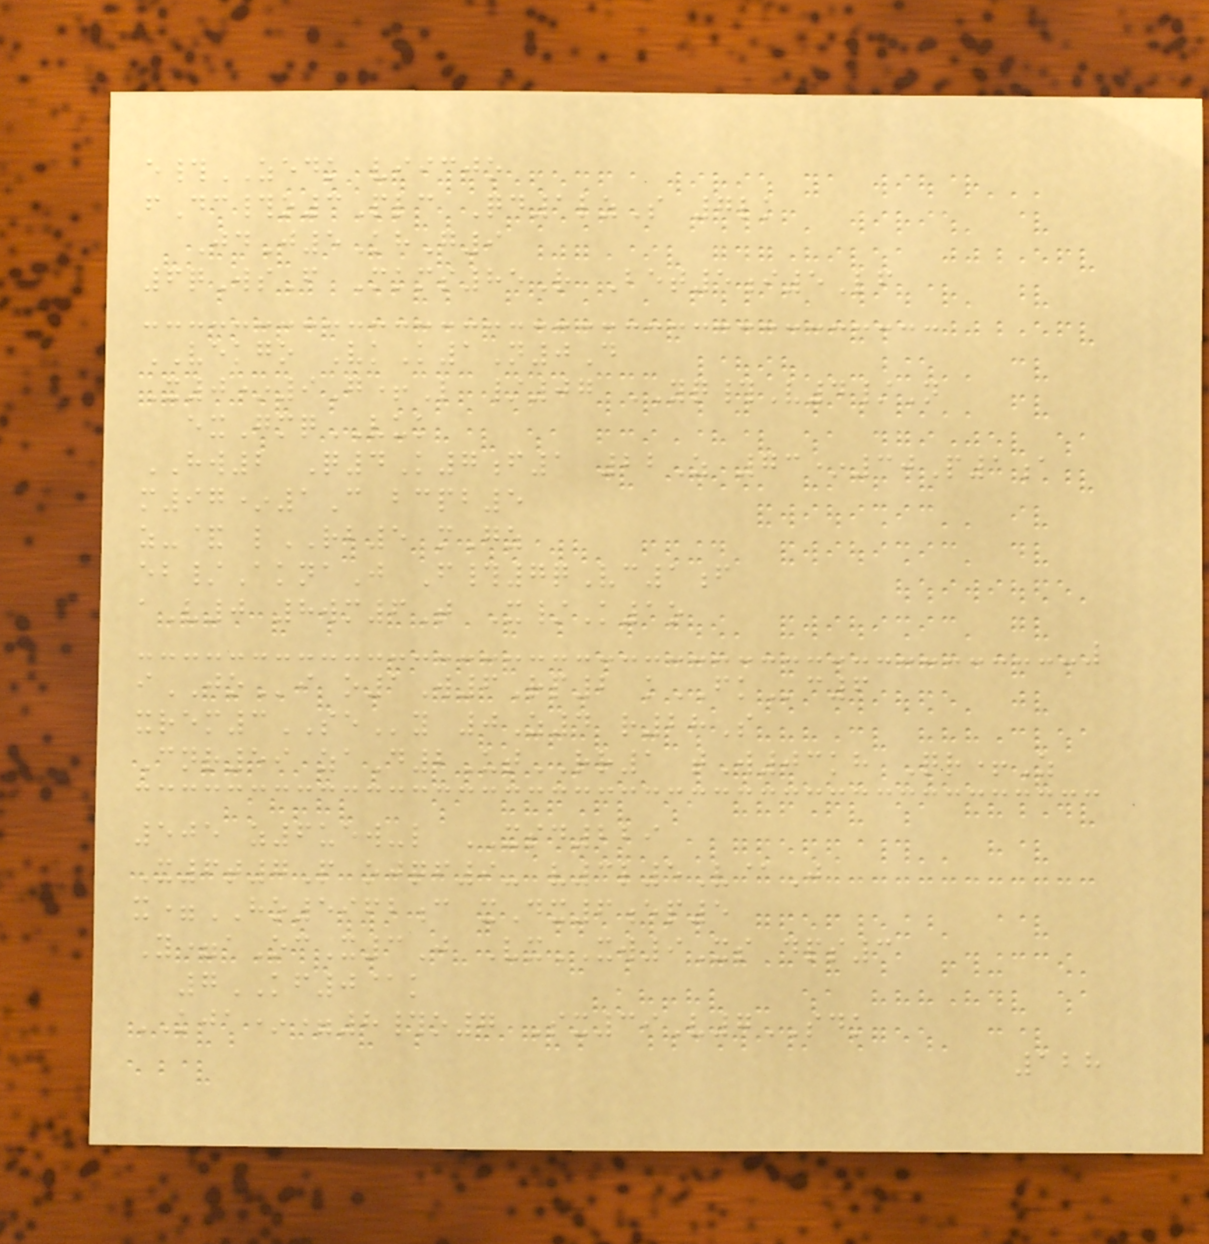e#ZEDK viicjo
fDc#o3Plc Qd1lzS 7lk
JdJ5KhG9
6qWsF Mkms85R Bet5i5Lf
VEKGO VkK1N0D
X0*9G+L /07 YQ#V4/N
exGmqVUK
HW2 Q4K7f1 22Z 73*30P1a
m97*1C bcpb5
z-& lRB5 mGz
eb/AknaJ F#7qVc1f
aV0 8wm6T X/K1o
iJOi o1W6Rp2 kFKc6
xrem3SEy 0Z4 r28S
Cnr59 zaD2UtRR1 tW03kh Qr+Z
505 z6uew-l XSD229
X6t7P ojqf9- v3l5V@J
x=HO5962c xDx6ep5
Y=aOcX3J VxXW9Xs dps3
7KF0@k
KJA*=8#o7 Sx39V7SDK
128
